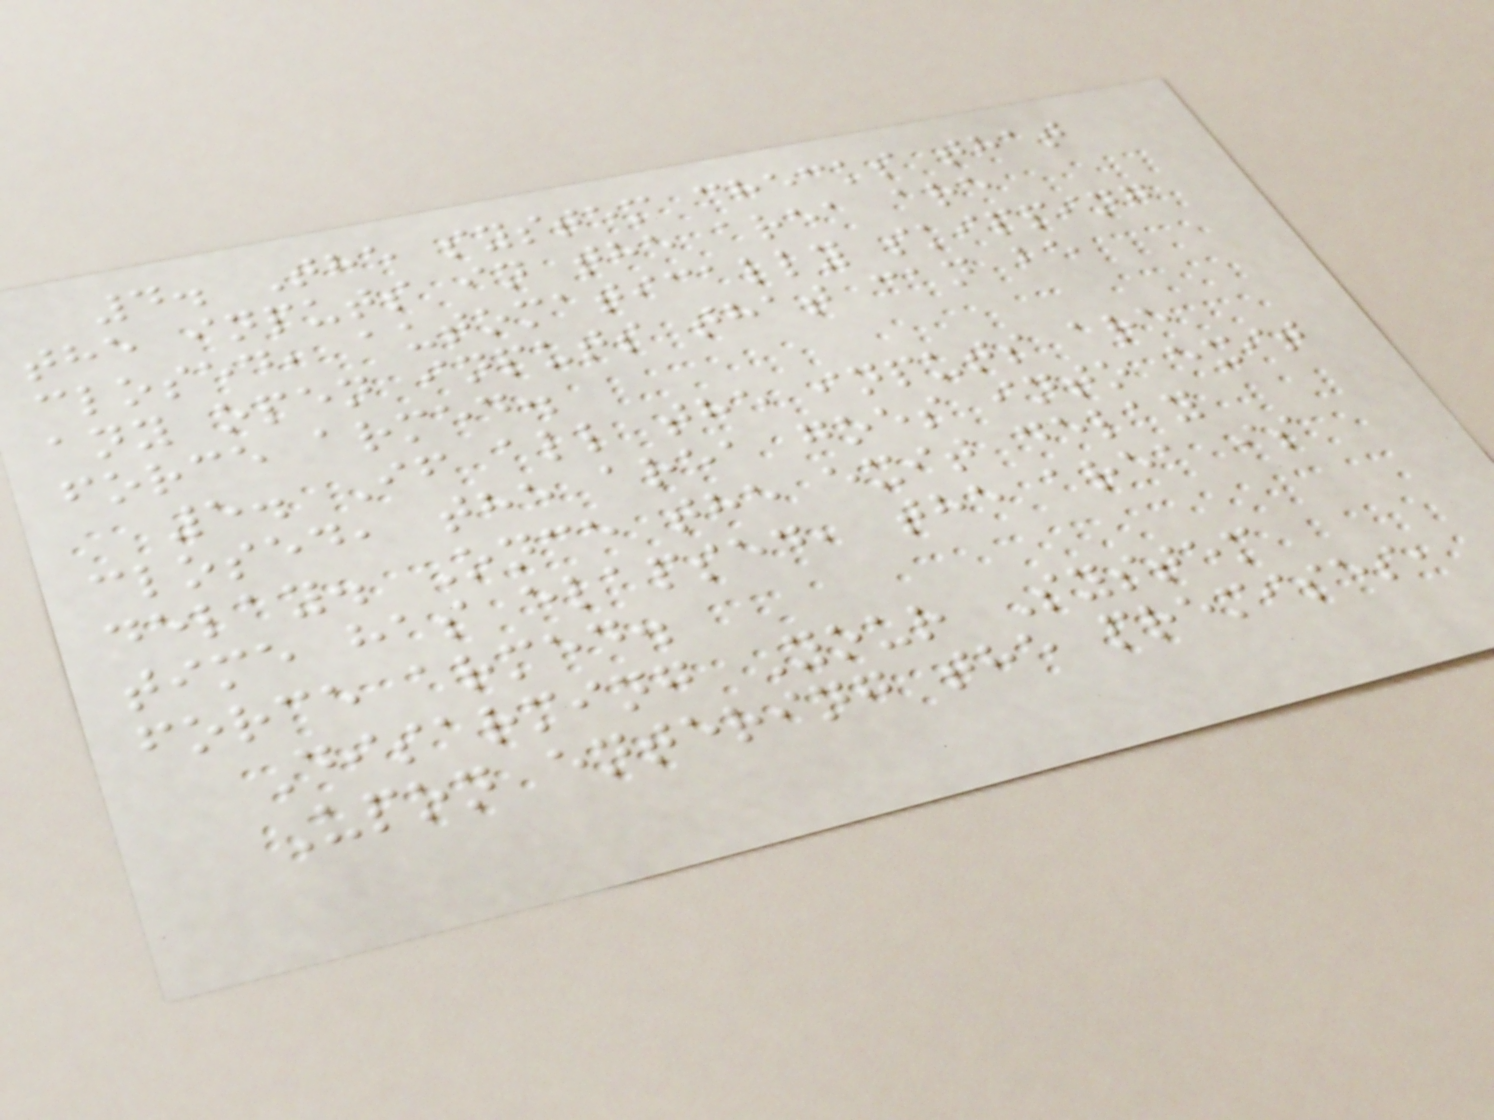4. The system checks that
the inputs in the area are
closed, automatically skipping
any open inputs that can be
force armed.
5. If all the inputs are
closed, the area goes into exit
delay. Once the exit delay
time has elapsed, the area is
force armed.
Disarming Your System
Upon entering the premises,
